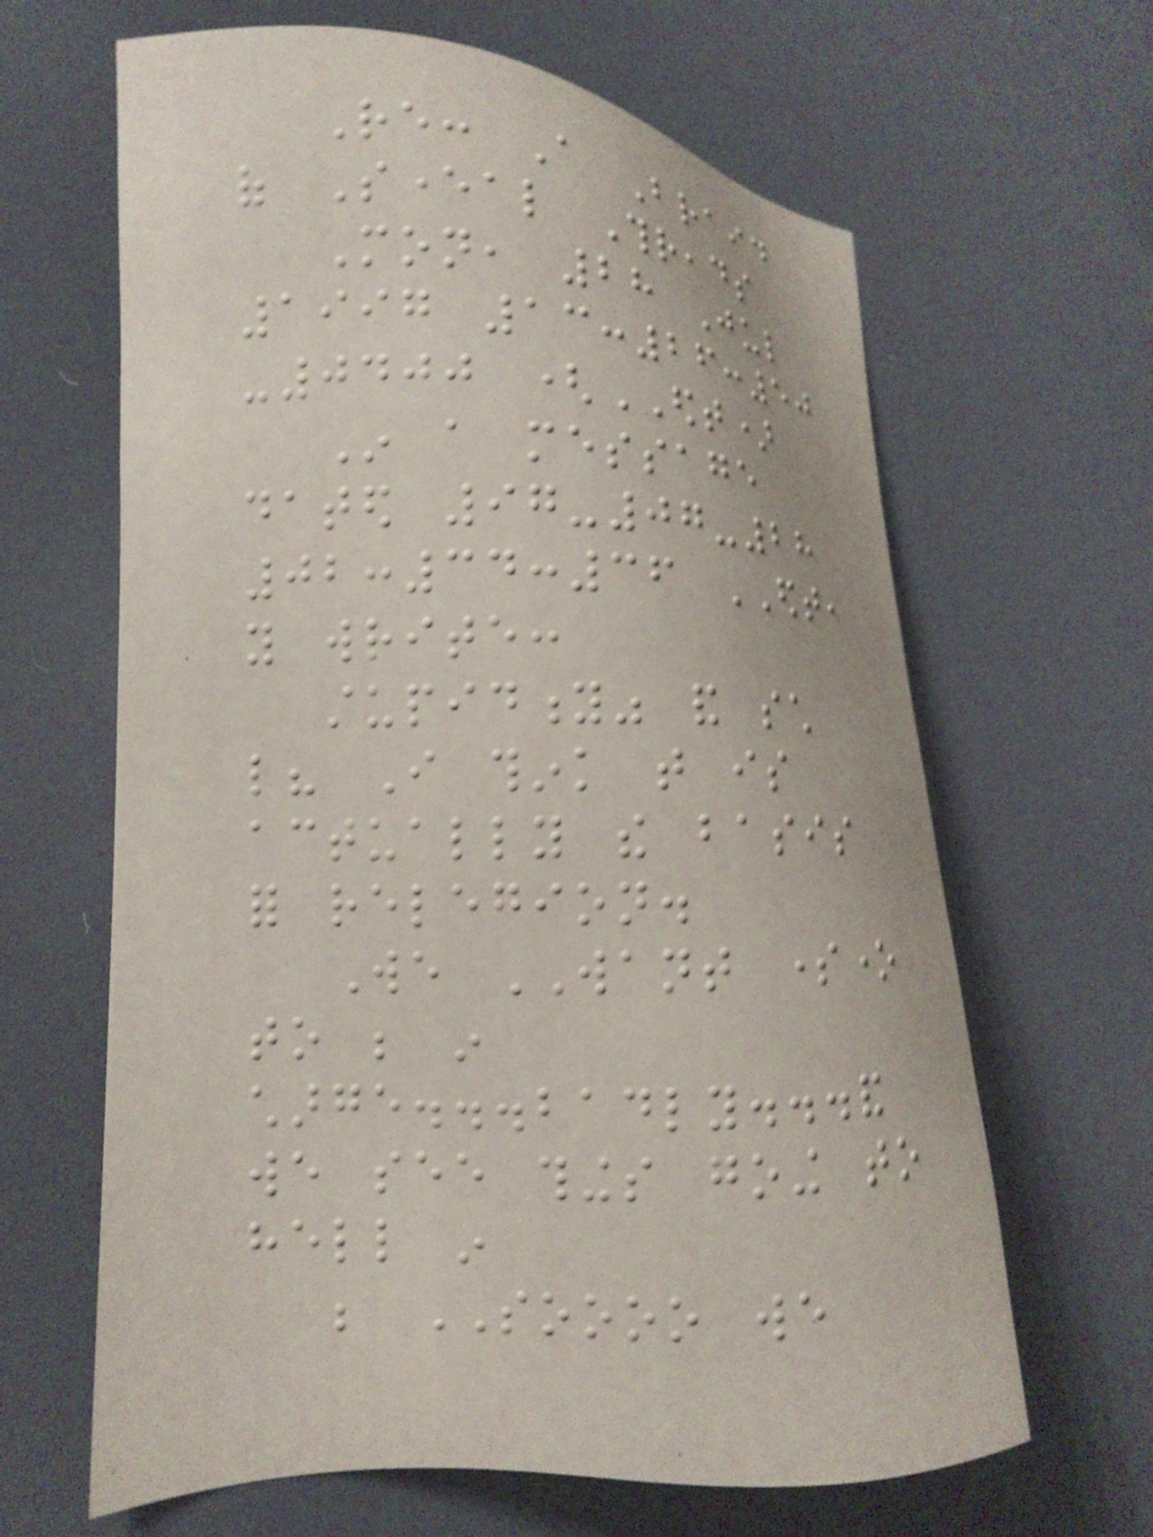Re: A Braid
of Several Threads
Mon, 28 Jul
1997 13:26:50
-0400 (EDT)
In a message
dated 97-07-28
02:34:36 EDT,
you write:
stupidity" and such
like? I think that is
actually the basis
for relegion.
We WANT someone
to be in
charge...badly...and
we see things going to
hell in
be SOOOO we
